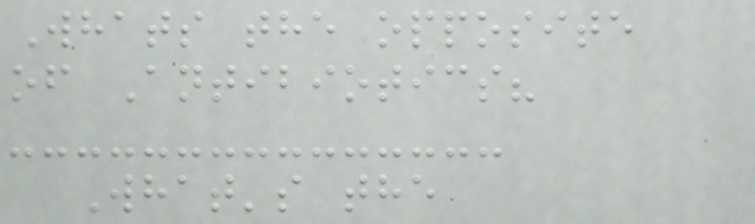Whats the opposite
of Antibiotics?
What's the
